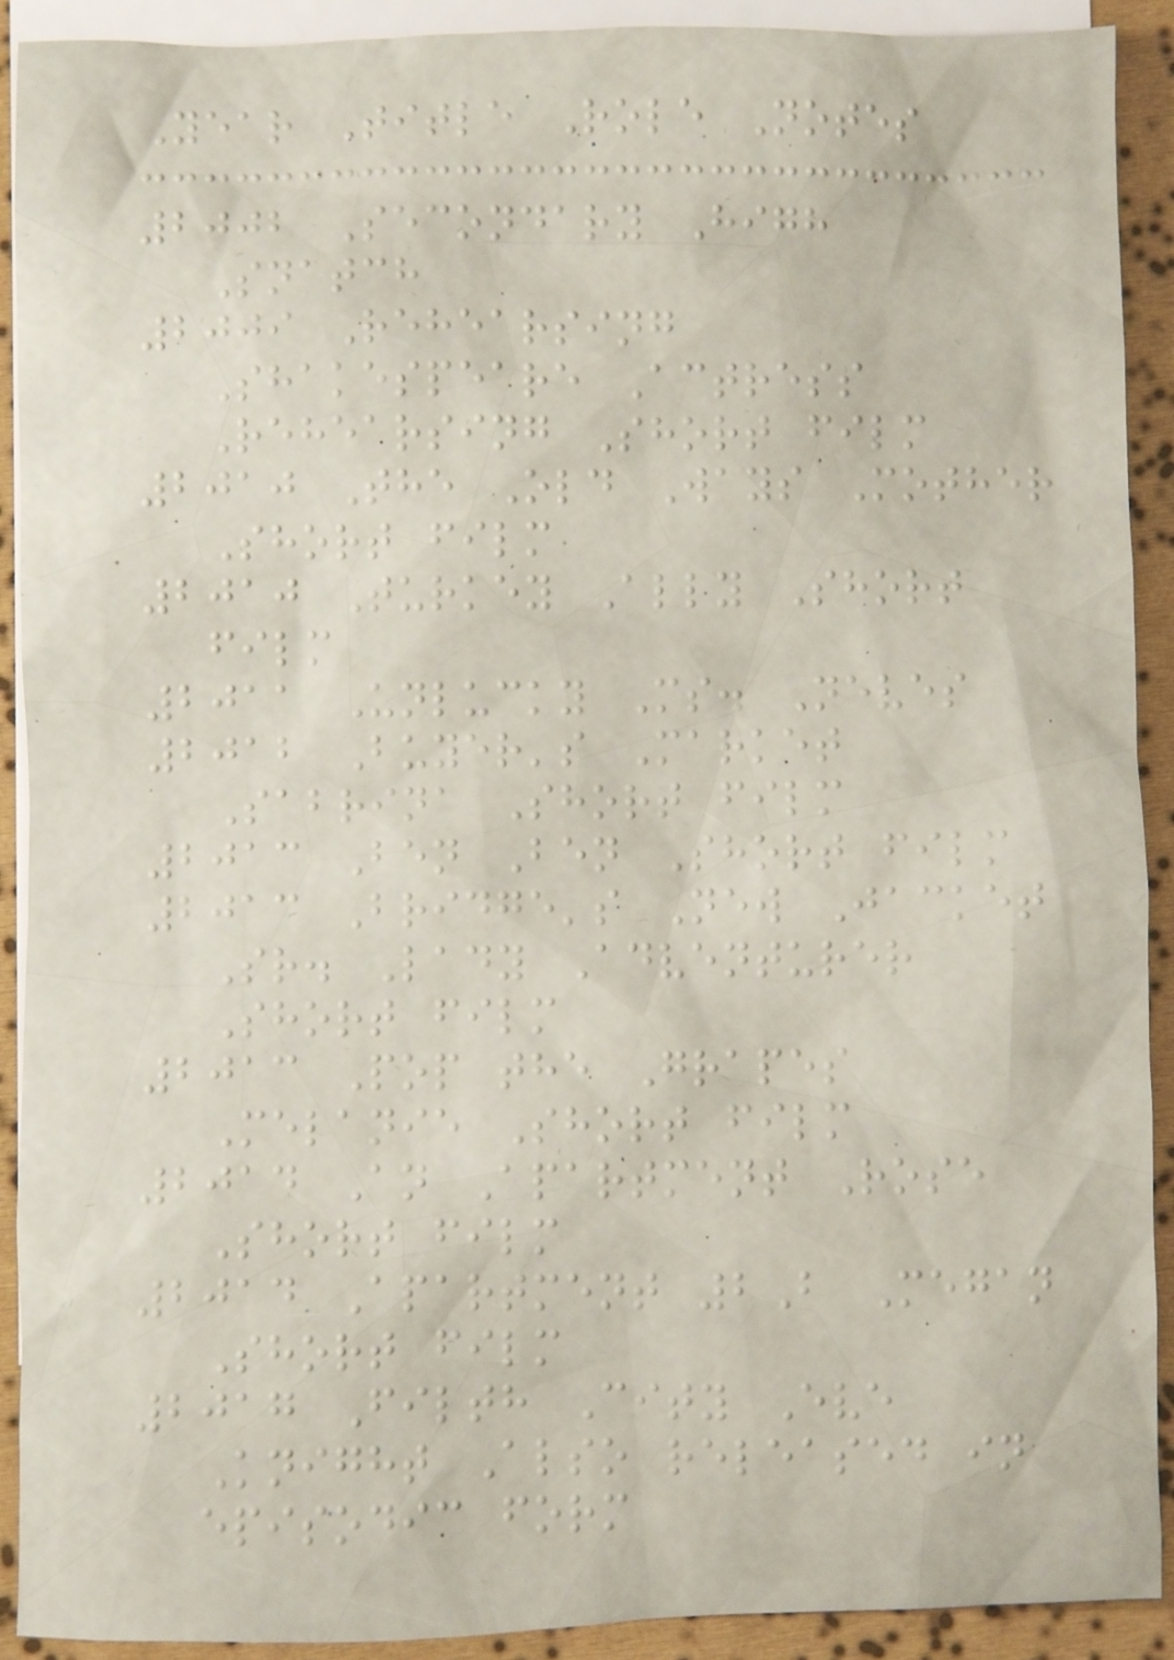Year Title Role Notes
2002 Secondary High
Snatch
2009 Rehearsing
Shakespeare Actress
Rehearsing Short film
2010 The Old Ways Mother
Short film
2010 Turkey Ally Short
film
2011 Unlucky Ms. Neves
2012 Buyer's Market
Sabrina Short film
2013 Ben Ben Short film
2013 Bridge's New Jacket
Sr. Lady Adventurer
Short film
2013 Pop the Grapes
Melanie Short film
2014 An Apartment Rose
Short film
2014 Apartment 2B Megan
Short film
2017 Filth City Eve
Knight Also released in
episodic form
